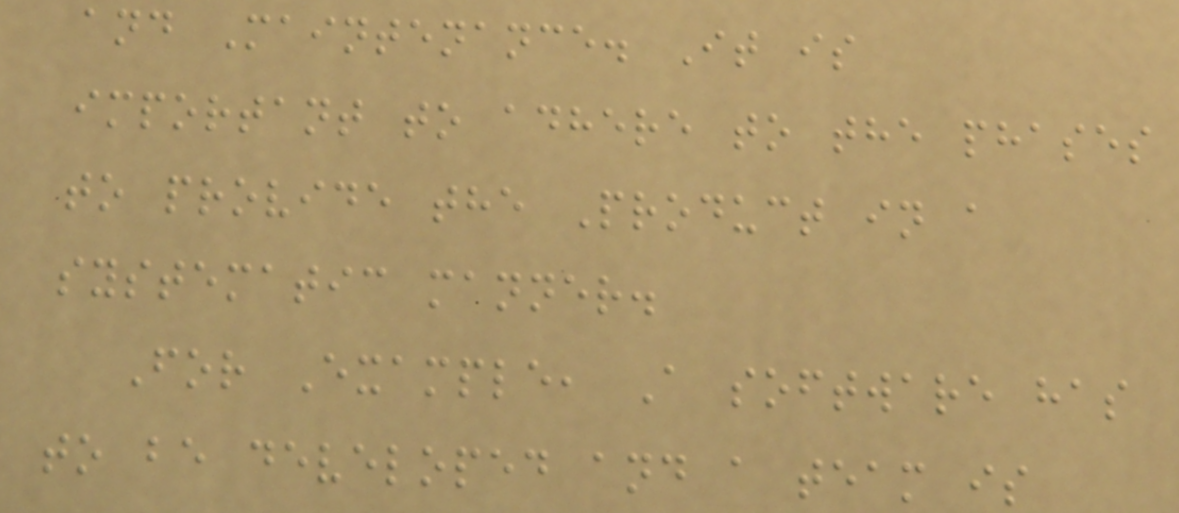and Maintenance. It is
important to adhere to the phases
to provide the Product in a
systematic manner.
For Example, A software has
to be developed and a team is
